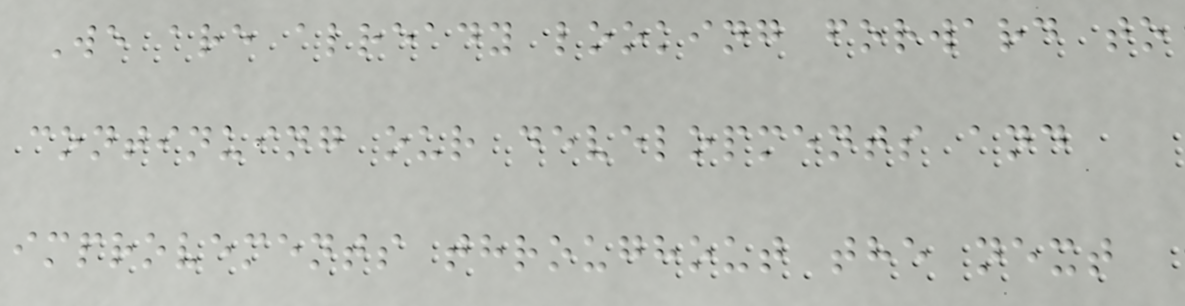We are already looking forward to
continuing our developments and
improvements throughout the next
